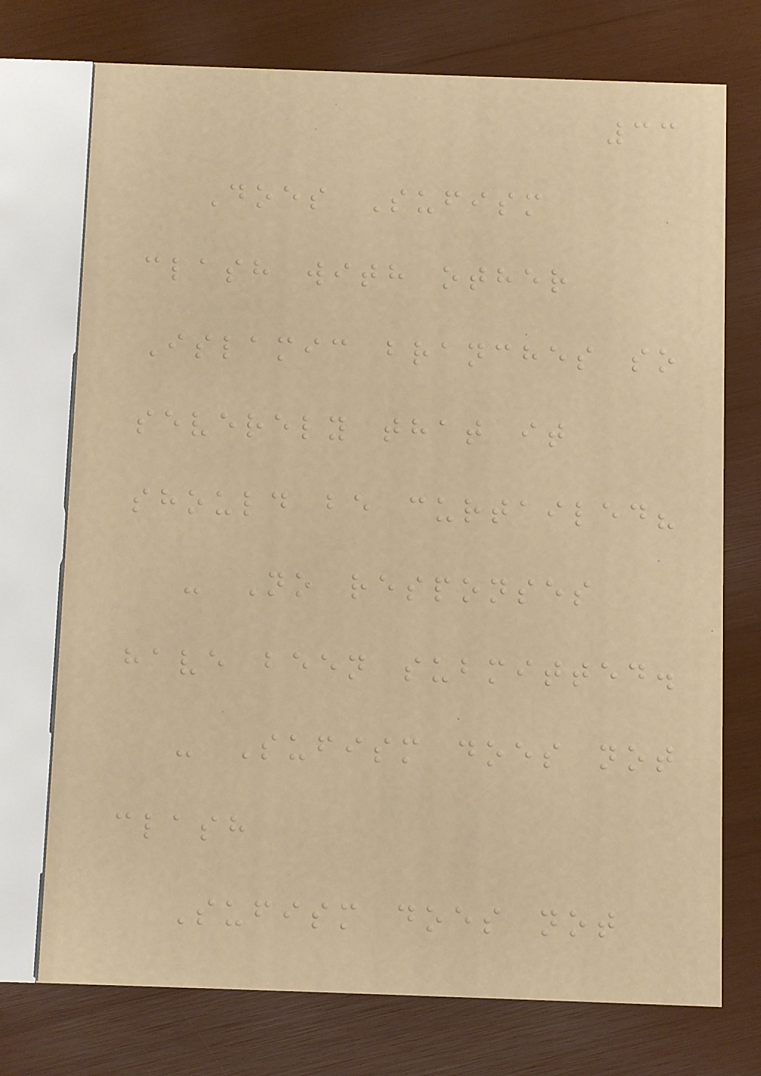33
Does Sufism
clash with other
Islamic branches so
severely that it
should be curtailed?
- No responses
have been submitted.
- Sufism does not
clash
Sufism does not
